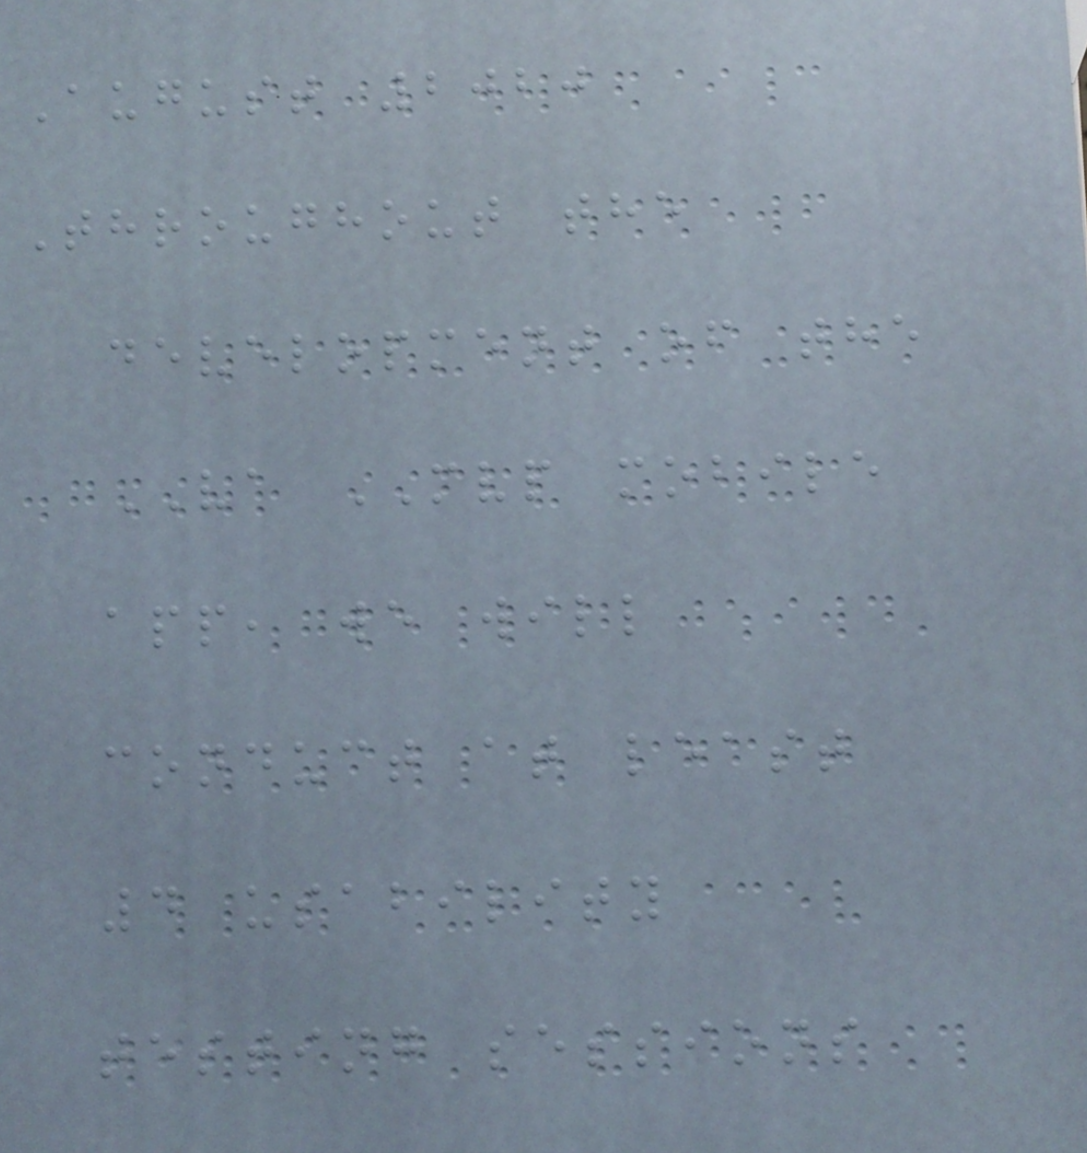August 2020
Throughout the
development of the
VA MVP mobile
app, we will
conduct at least
4 usability
testing sessions
